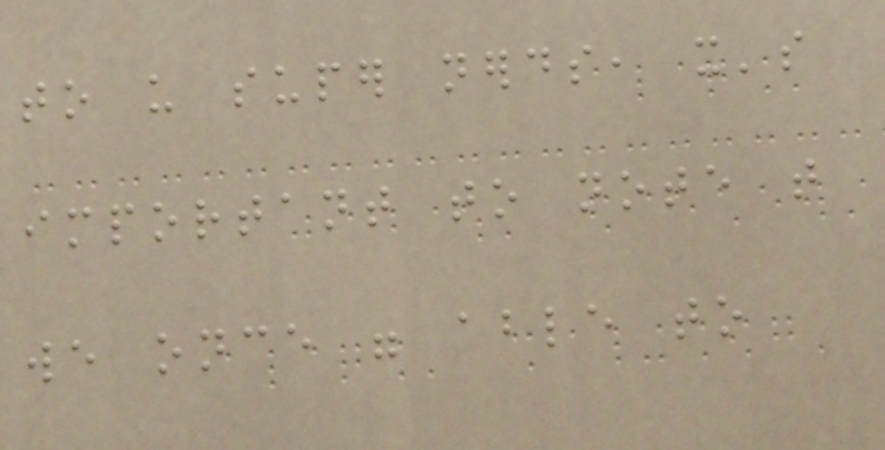to us super nerds, it's
important to note that
we once were able to
